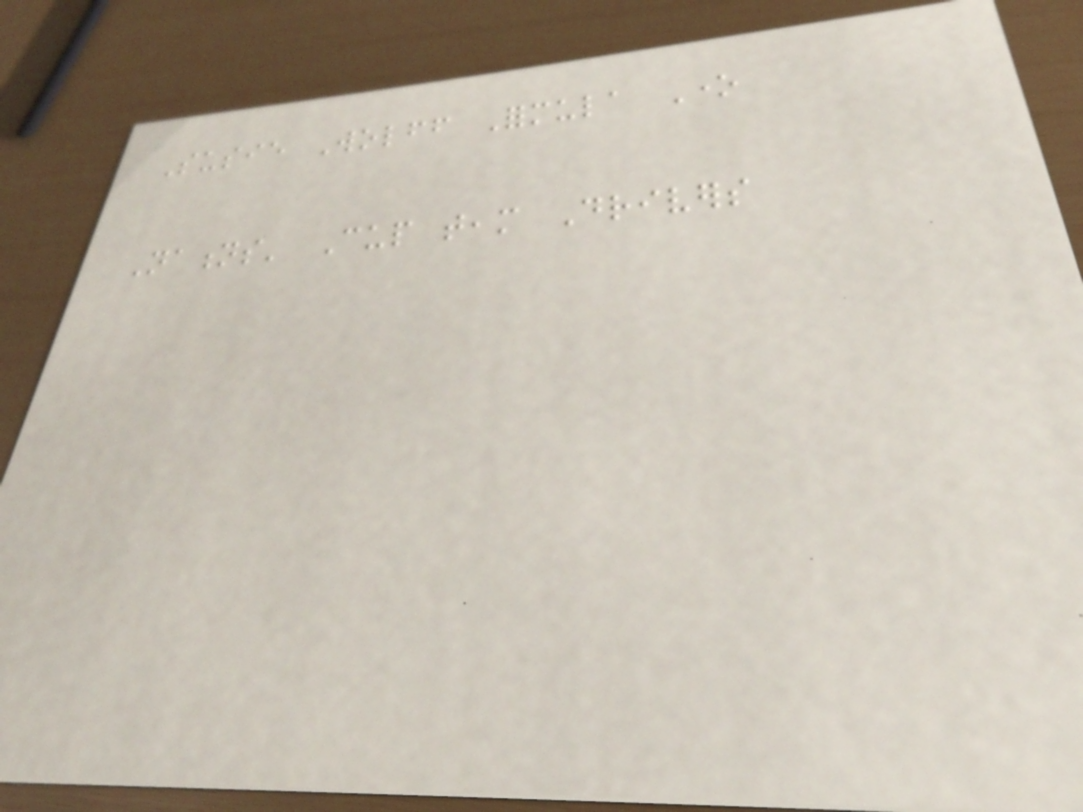Susie Wolff Formula One
Nations' Cup team Drivers
